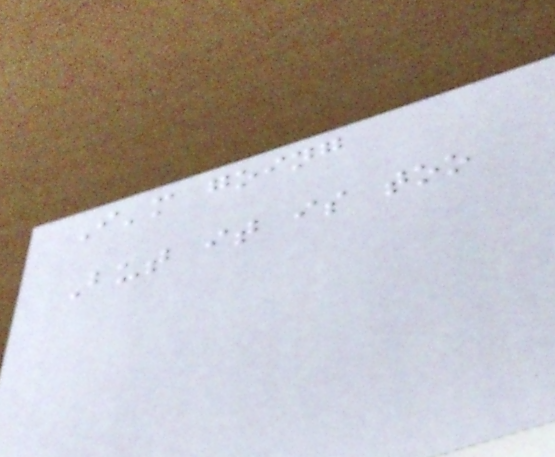I'm going
But it is too
